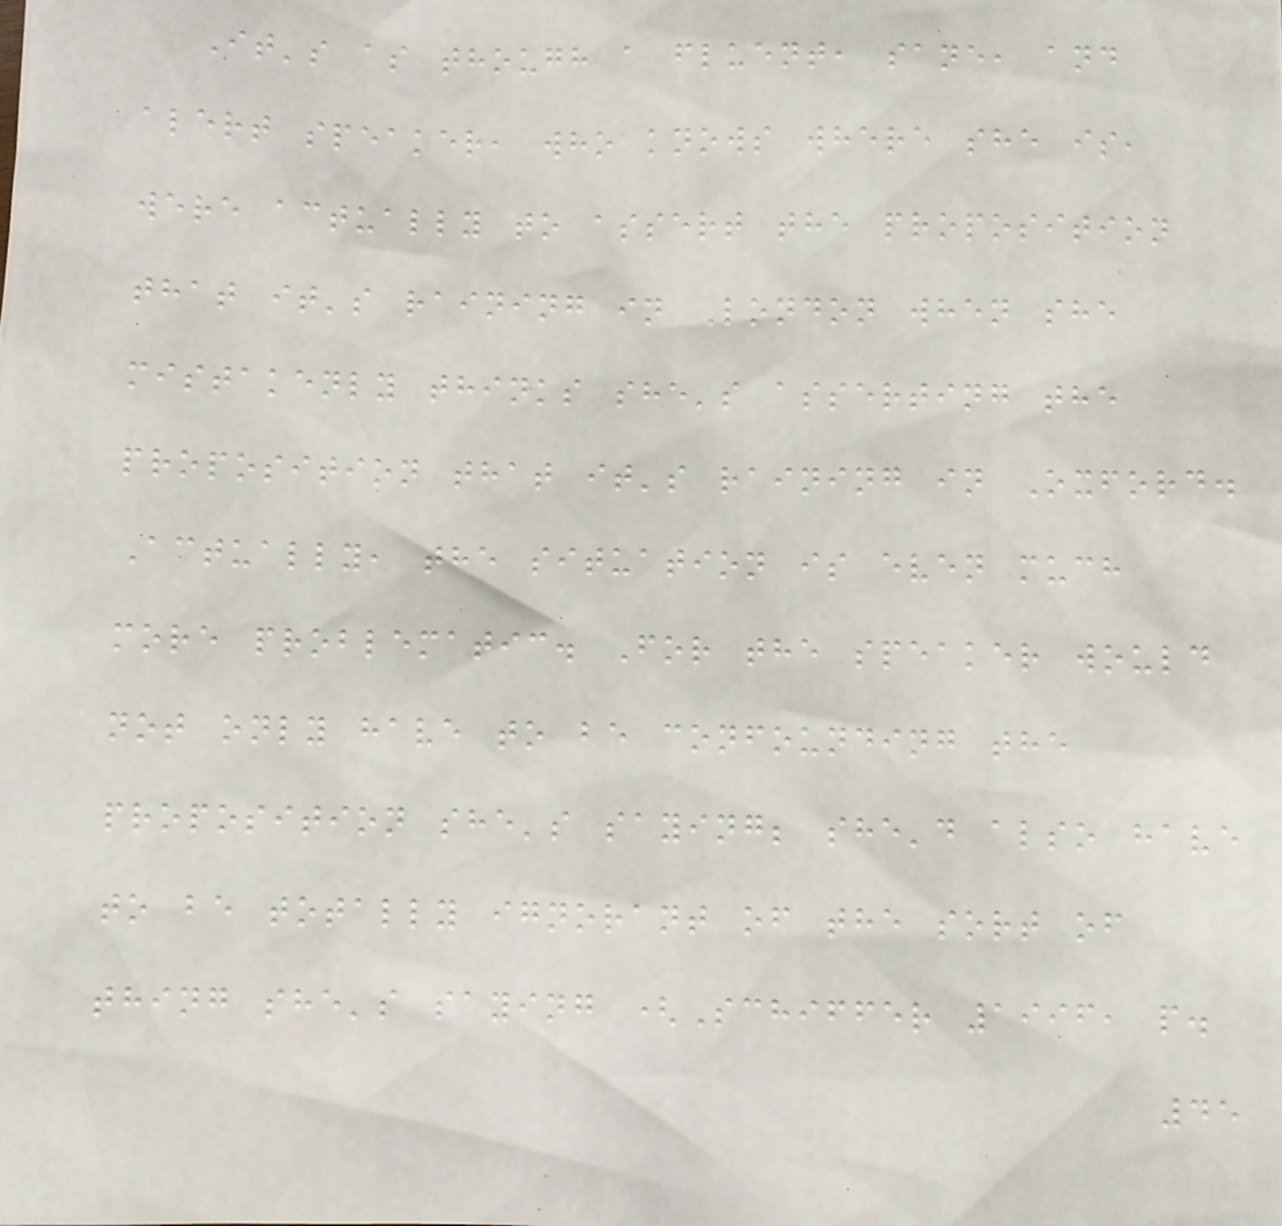It's as though a fluent, sane, and
alert speaker, who knows where she is,
were actually to assert the proposition
that it's raining in London when she
mistakenly thinks she's asserting the
proposition that it's raining in Oxford.
Actually, the situation is even much
more problematic. For the speaker would
not only have to be confounding the
proposition she's saying; she'd also have
to be totally ignorant of the sort of
thing she's saying (Schiffer 1996, p.
45
